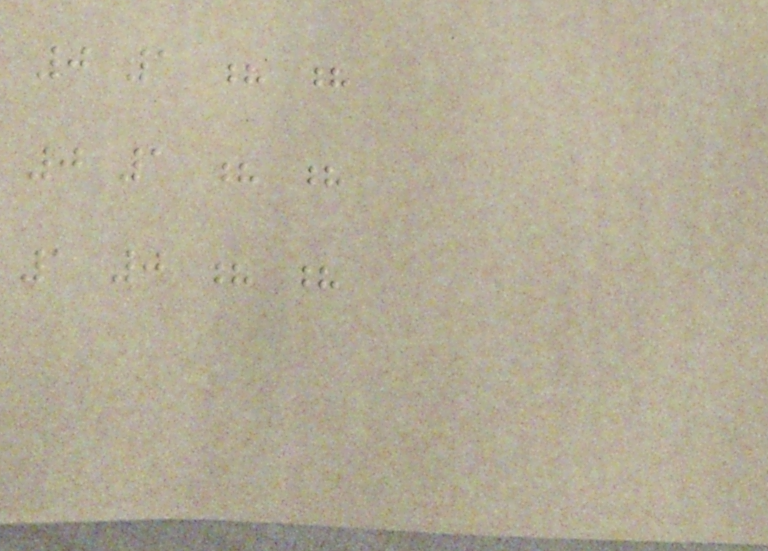0 1 ? ?
0 1 ? ?
1 0 ? ?
